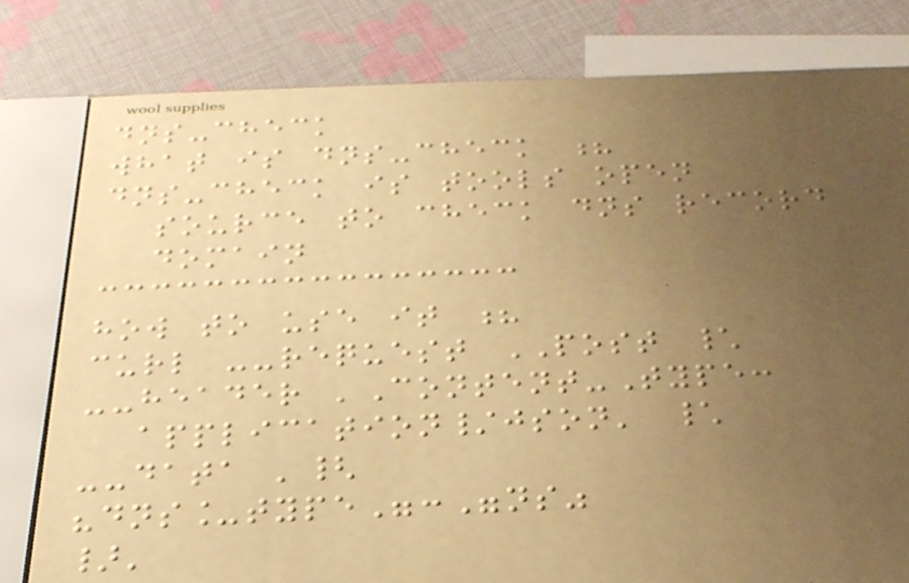dns-check
what is dns-check ?
dns-check is tools open
source to check dns record
domain
how to use it ?
curl --request POST \
--header 'Content-Type:
application/json' \
--data '{
"dns_type":"ns"
}'
